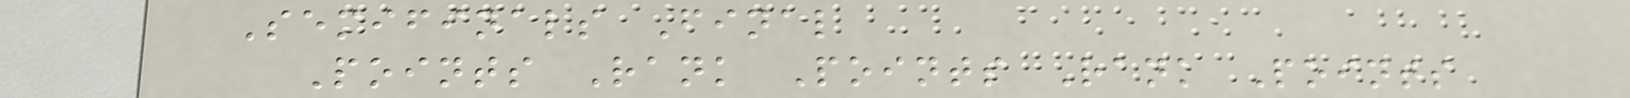Semifinals Final
Points Rank Points Rank Points
